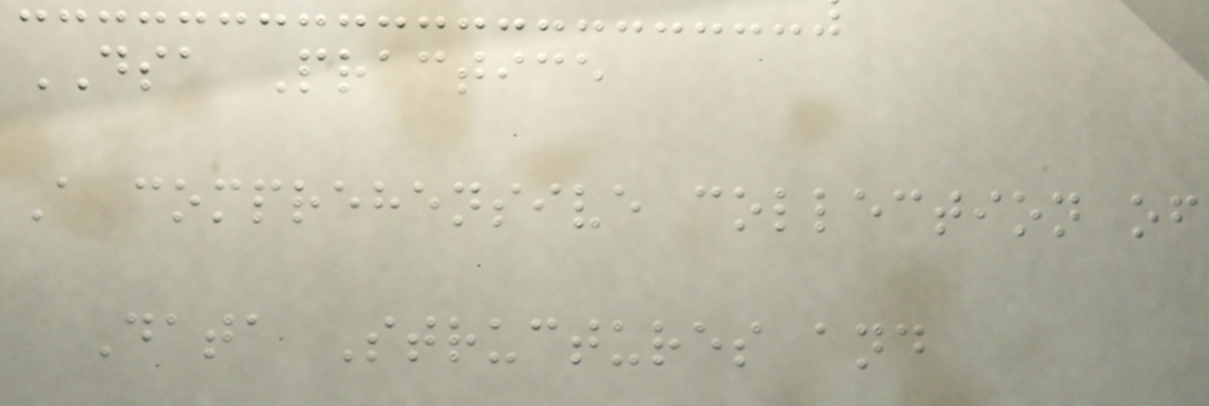DSA Practice
A comprehensive collection of
Data Structures and
